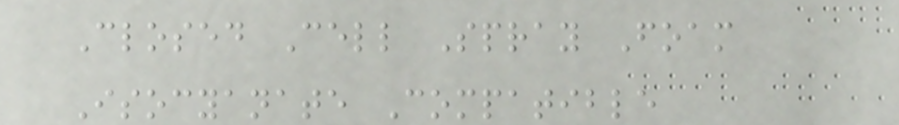Closed Cell Spray Foam
Isocyanate Compatible
